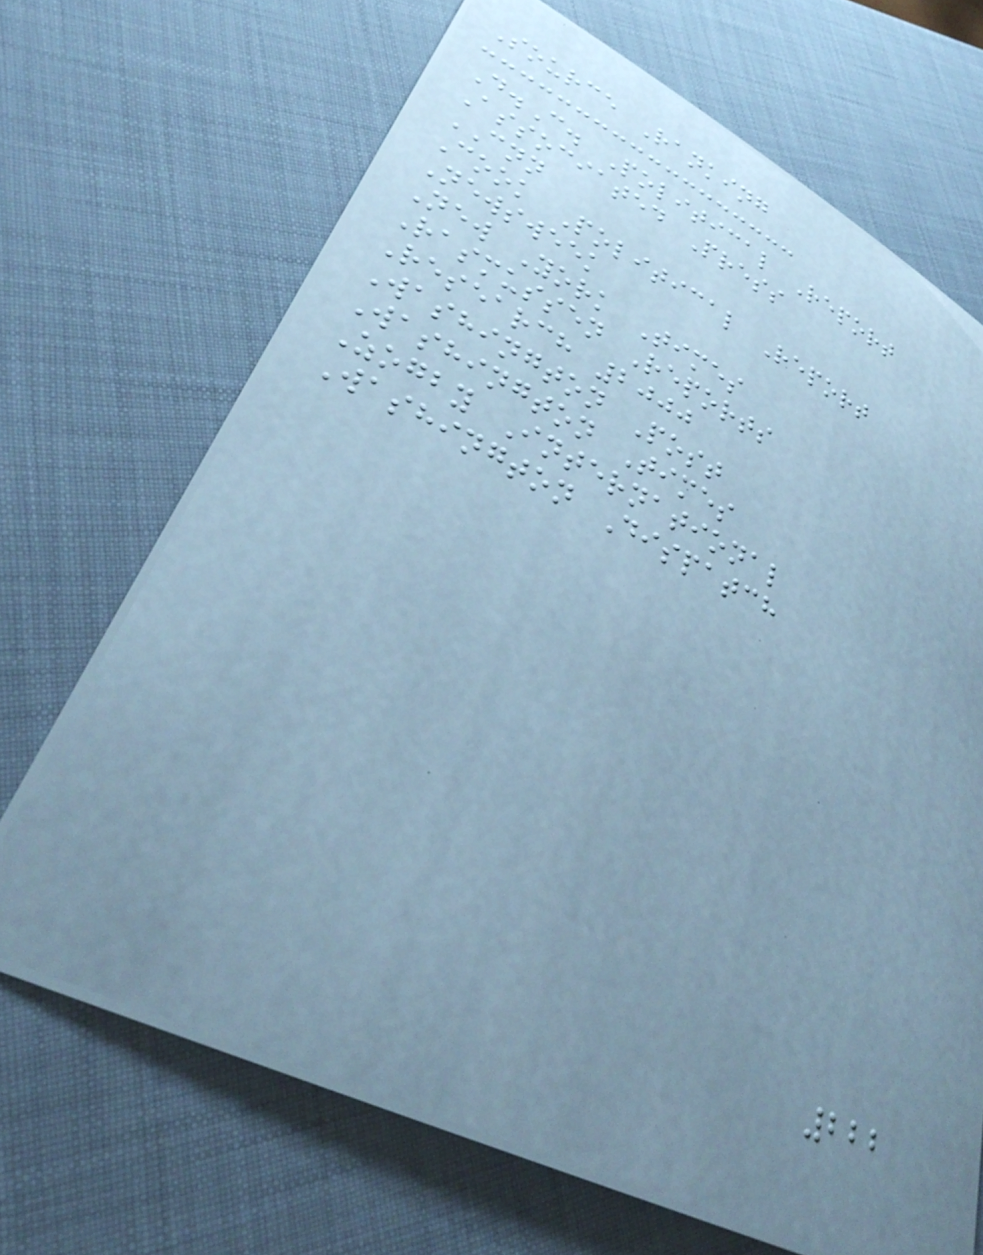Source Ranking
D.C. Political Report
Associated Press
CNN
Cook Political Report
Newsweek
New York Times
Rasmussen Reports
Research 2000
Washington Post
Washington Times
Zogby International
Washington Dispatch
222
